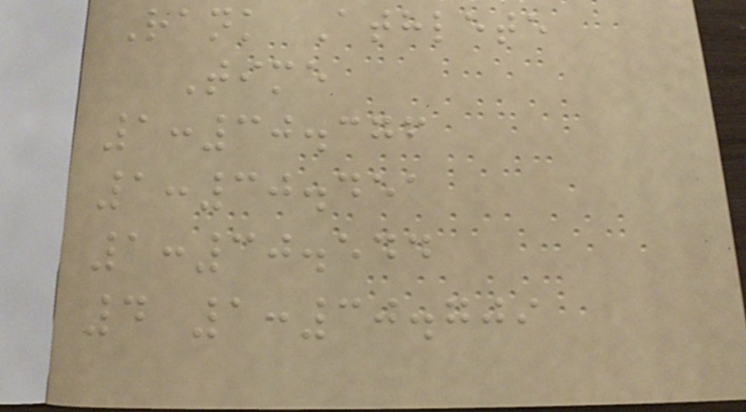Rank Athlete
Time
1:30.376
1:30.451
1:30.544
4 1:30.709
